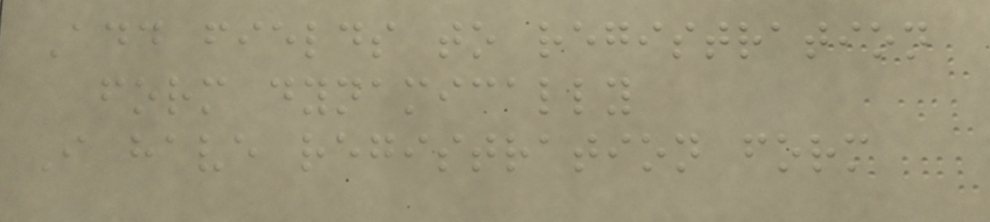Add fields to registration
form dynamically
I have registration form
